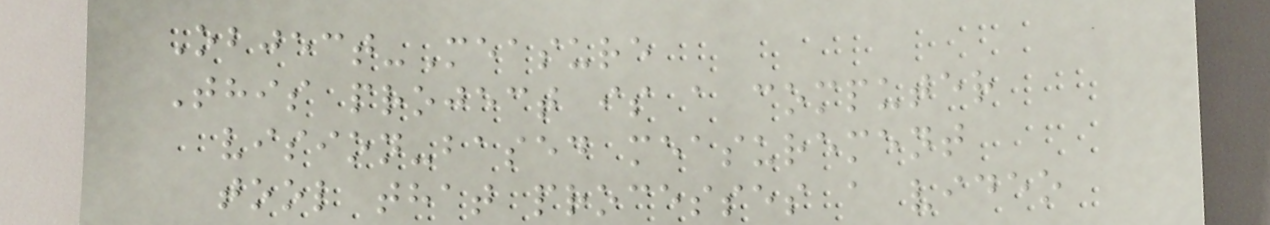Object-Measure
This project is a computer
vision-based measurement
tool that processes a video
